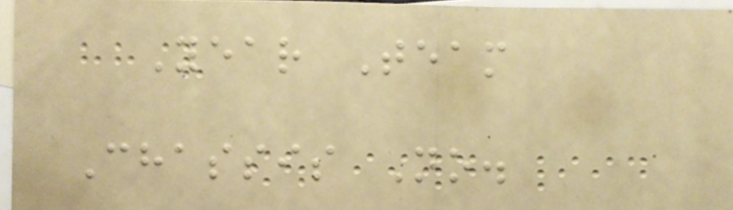Year Team
Chassis No.
